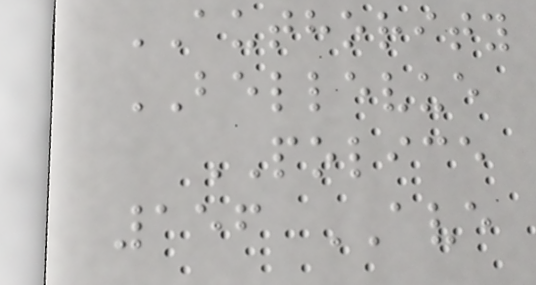AUTHORITY
BELLEVUE
POLICE
156 AVE
